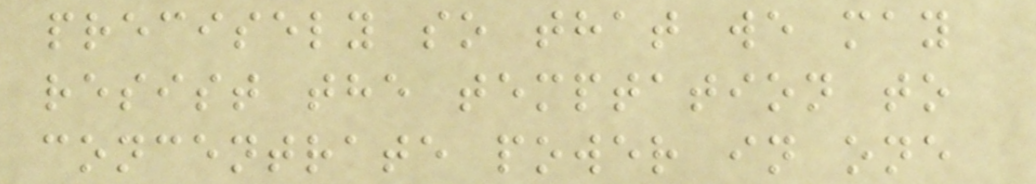precisely so that we may
resist the temptation to
concentrate power in one
